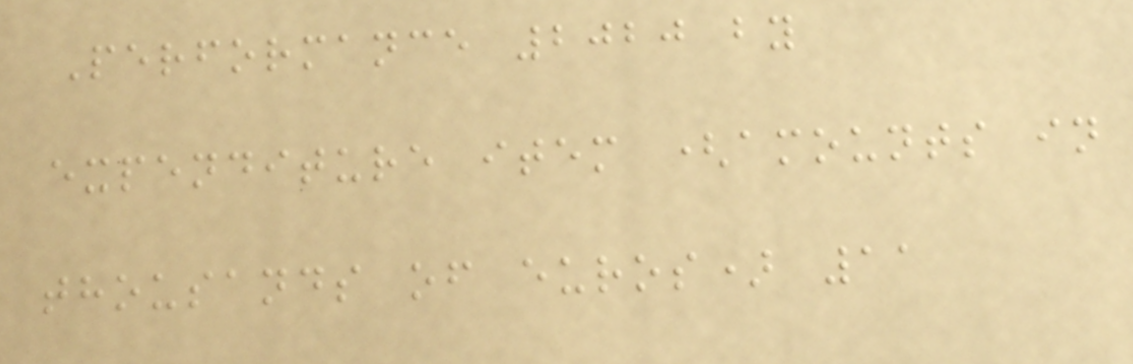Performance 2020 by
expenditure item (amounts in
thousands of euros) 11
